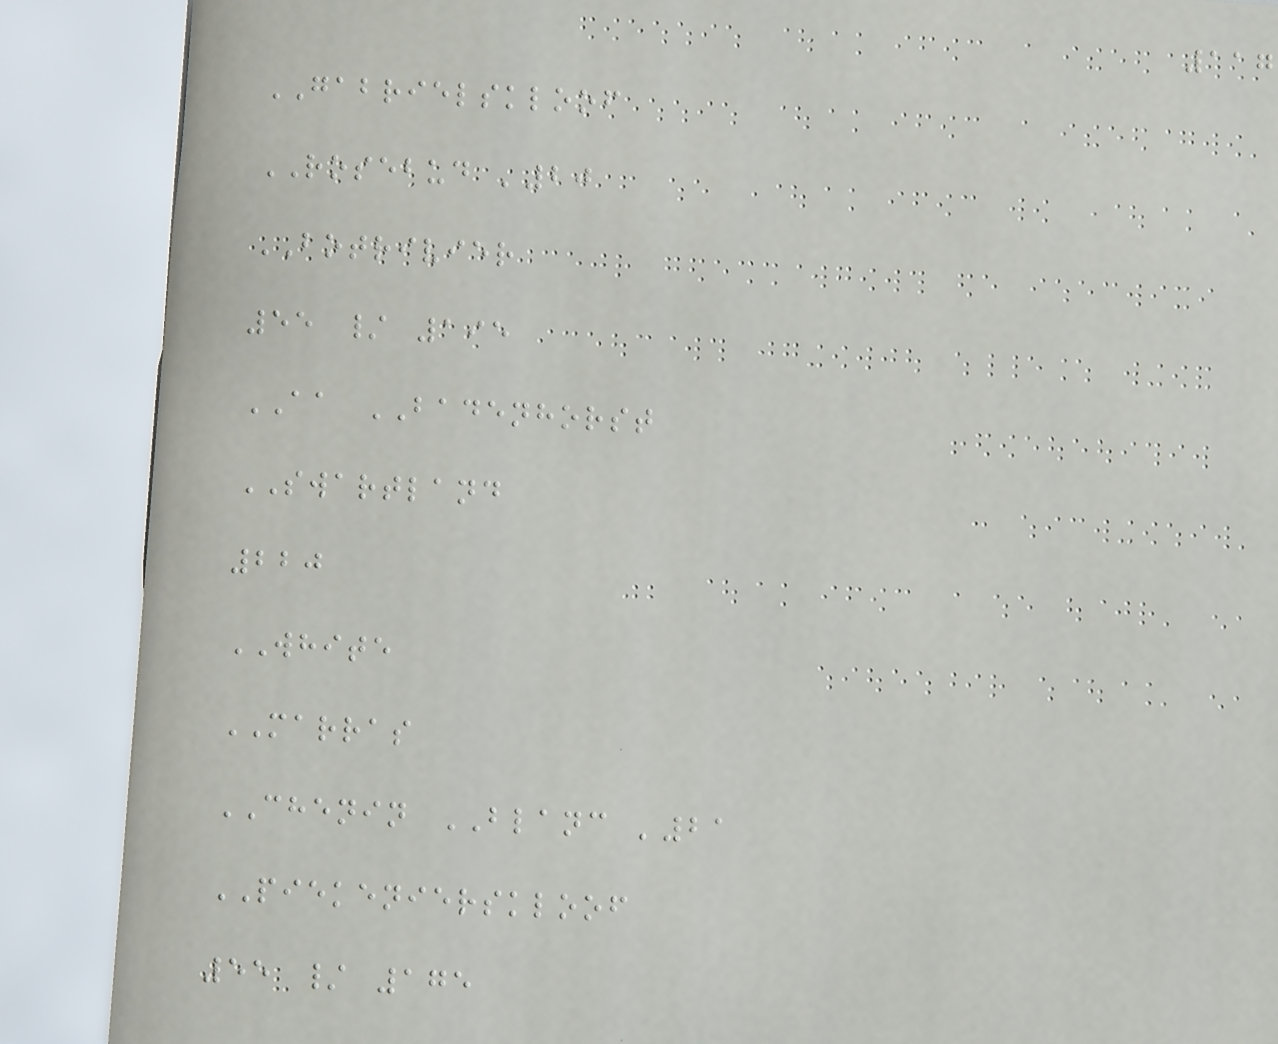117
GABRIELSKLOOF
ROSEBUD '20
BOTRIVIER
55 / 195
AA BADENHORST
SWARTLAND
220
WHITE
MARRAS
CHENIN BLANC '21
PIEKENIERSKLOOF
55 / 175
